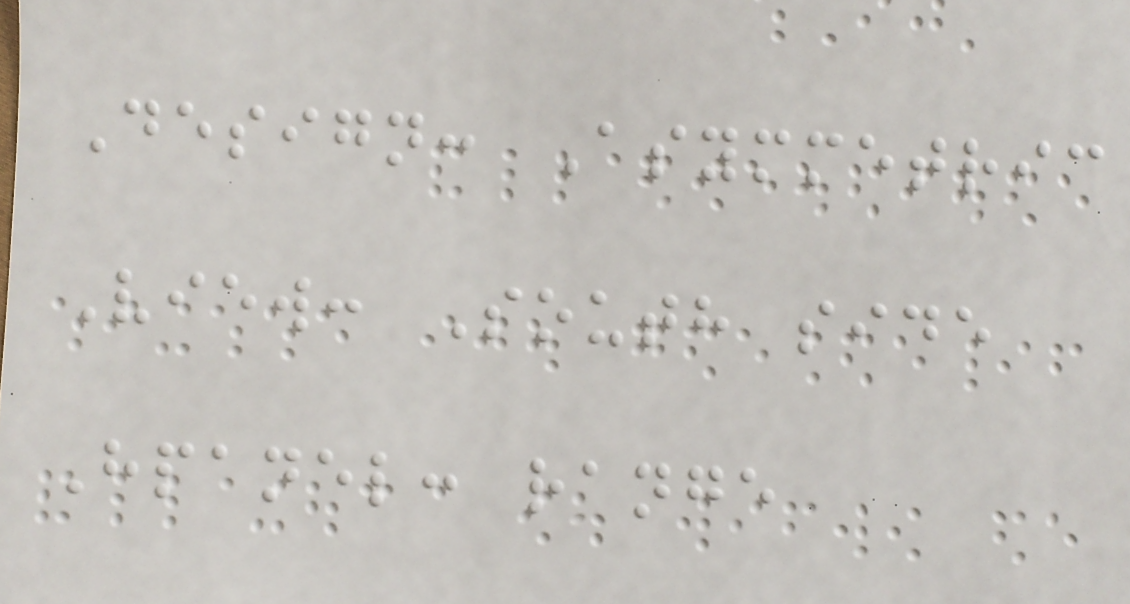Design: Asymmetric
View: South side
Hpanel: range
